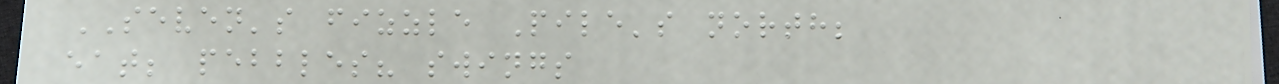SEVEN's fizzle Pile's north;
eat; pebbles? swings
